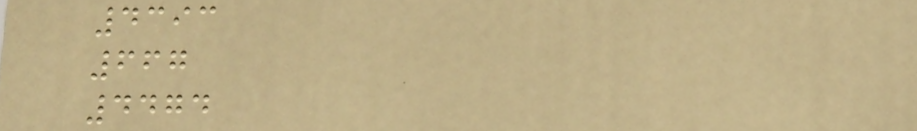4393
667
4474
